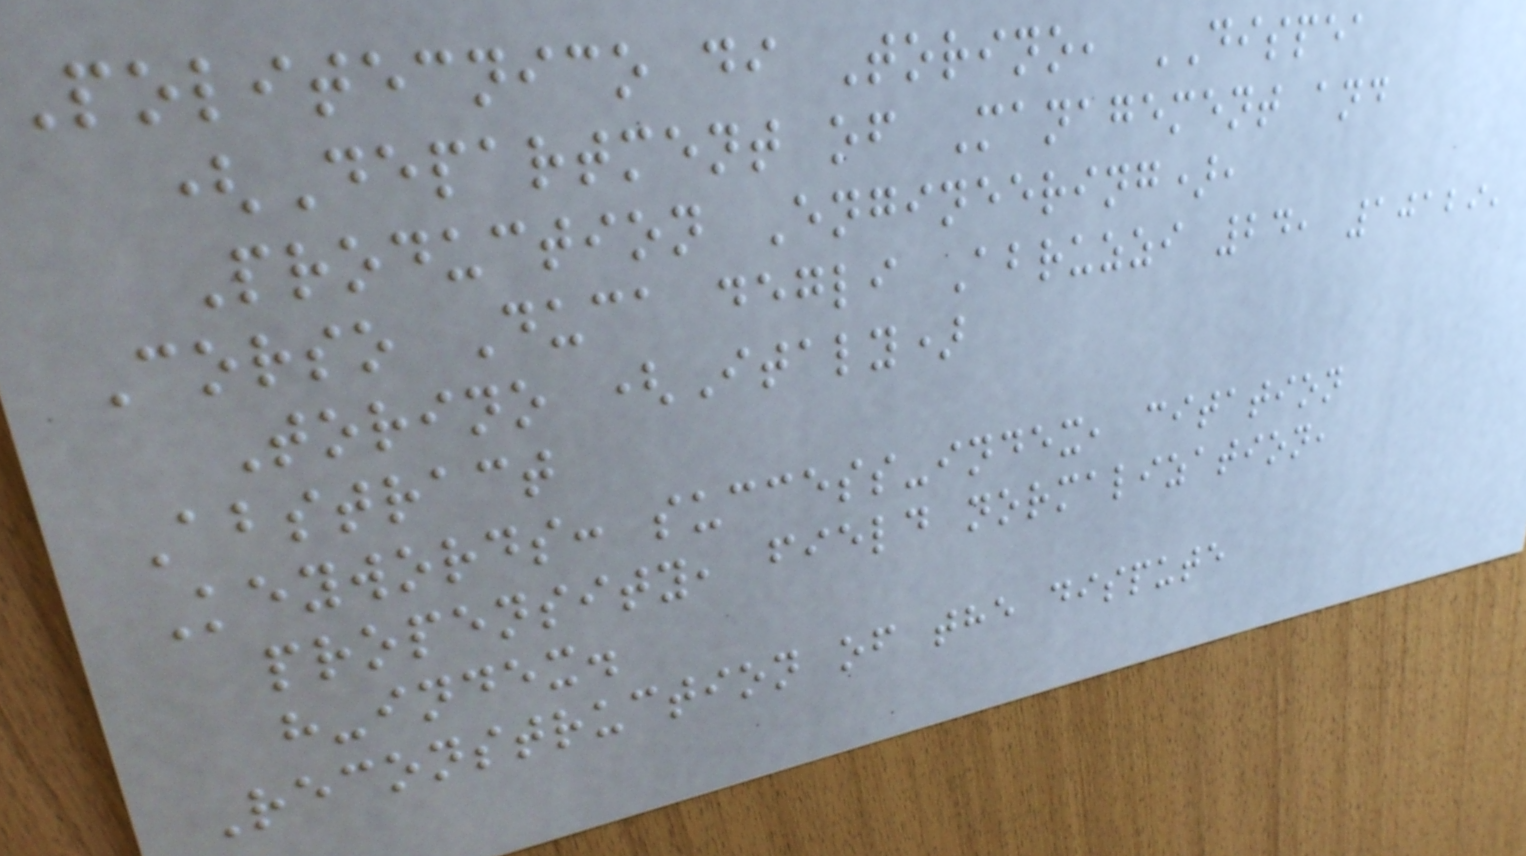Politecnico di Torino, DISPEA
(Department of Management and
Production Engineering),
Corso Duca degli Abruzzi 24, 10129,
Torino (Italy)
Abstract
Keywords: success-index, citation
propensity, field normalization,
h-index.
Reconstruction of the dispute
